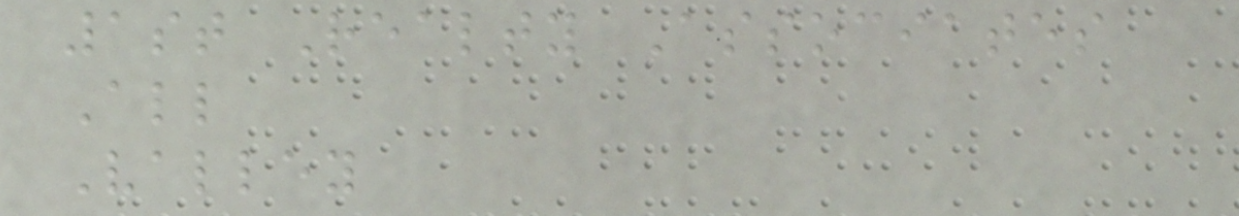1st Realty Associates
All
Valley
